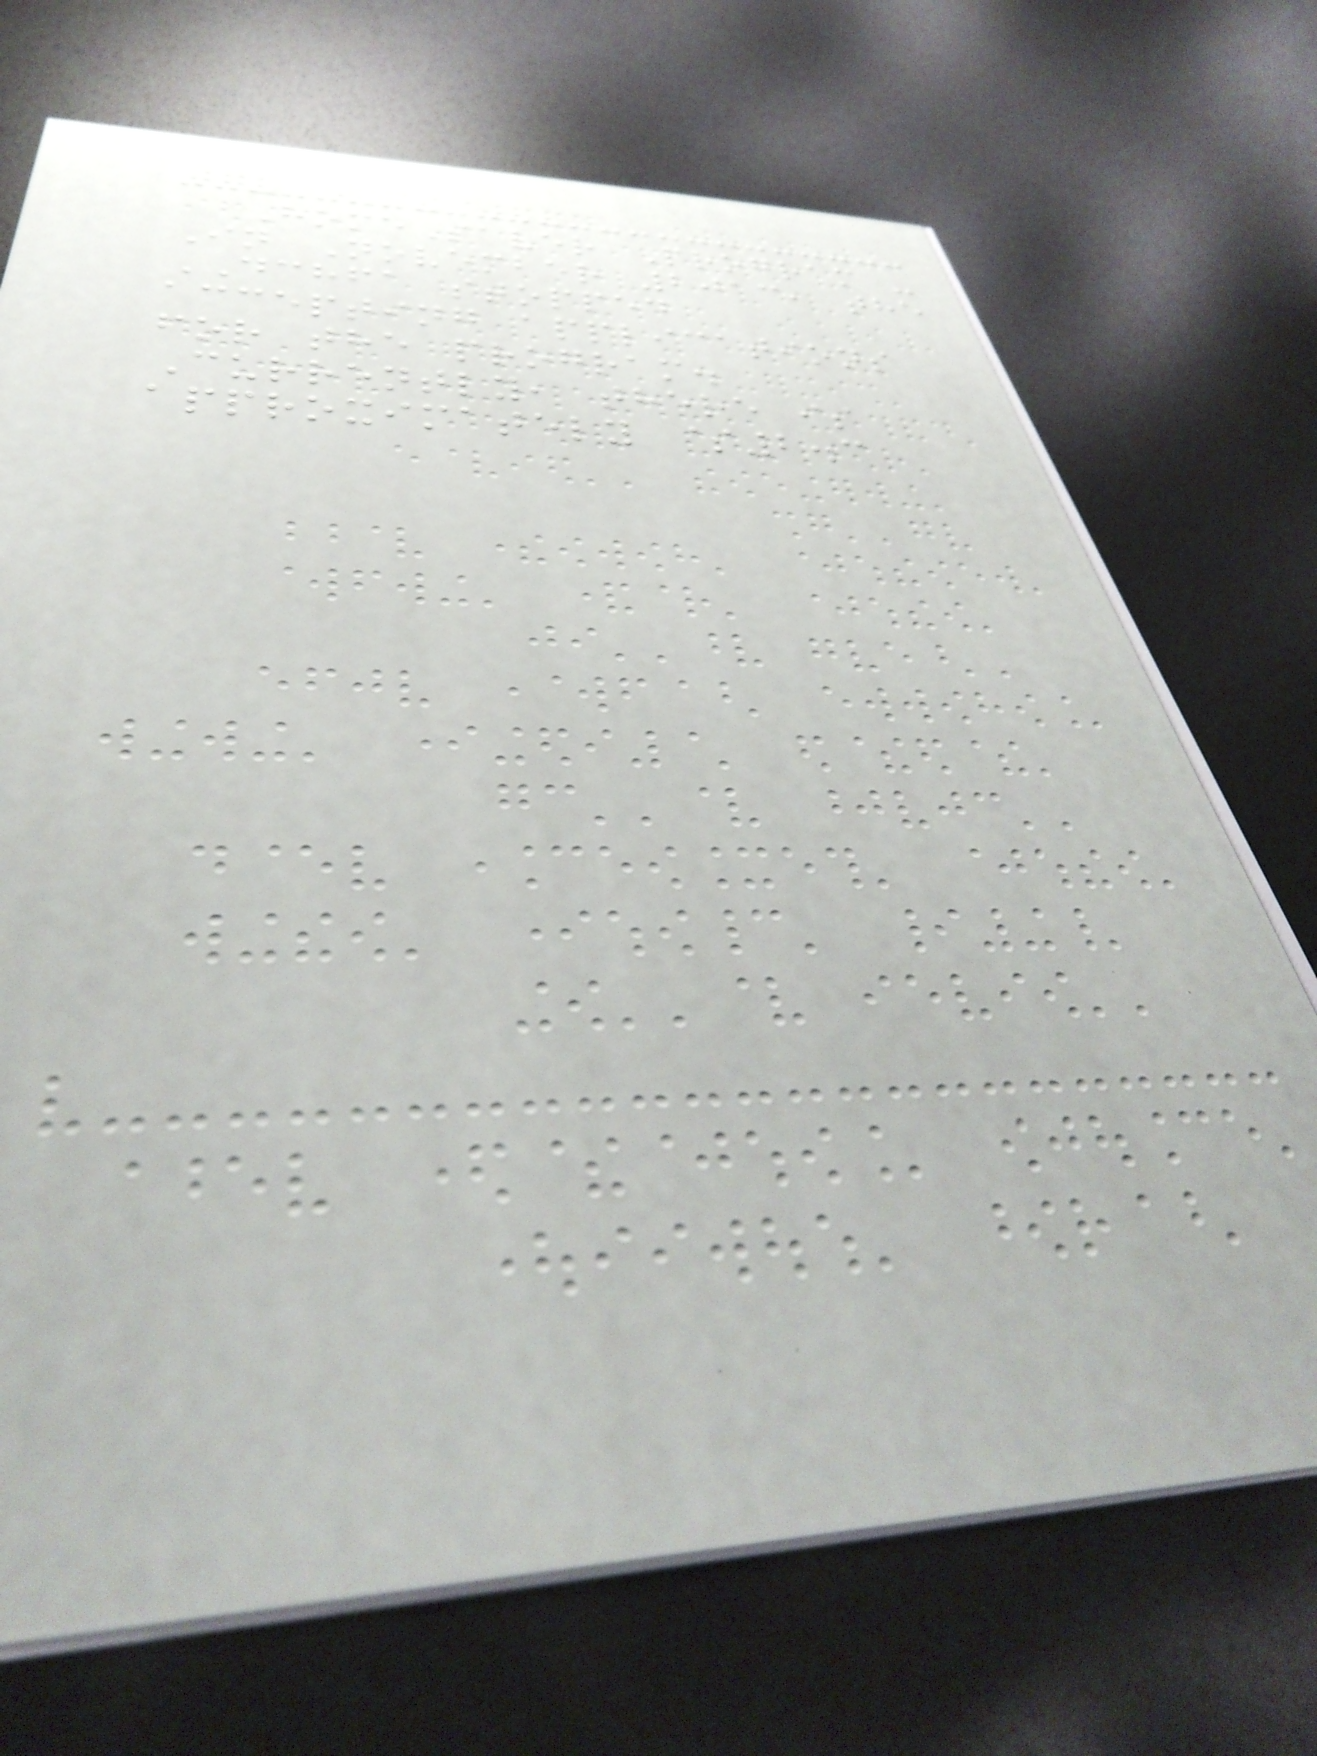HomeSaver Program -
In November 2013, the
DCHFA stopped
accepting applications
for the program.
Currently, there is
approximately $2.3
